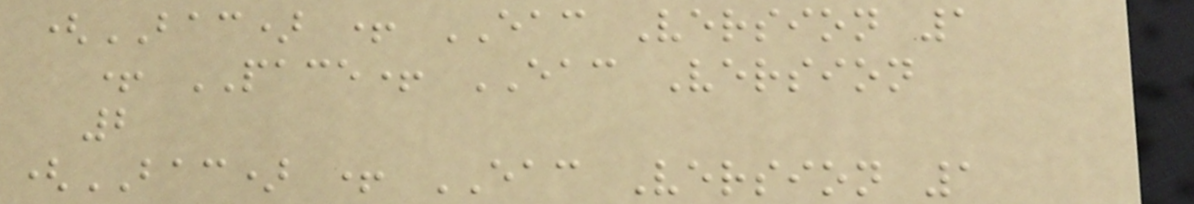(BAC) + EAC Version 1
+ PACE+ EAC Version
2
(BAC) + EAC Version 1
